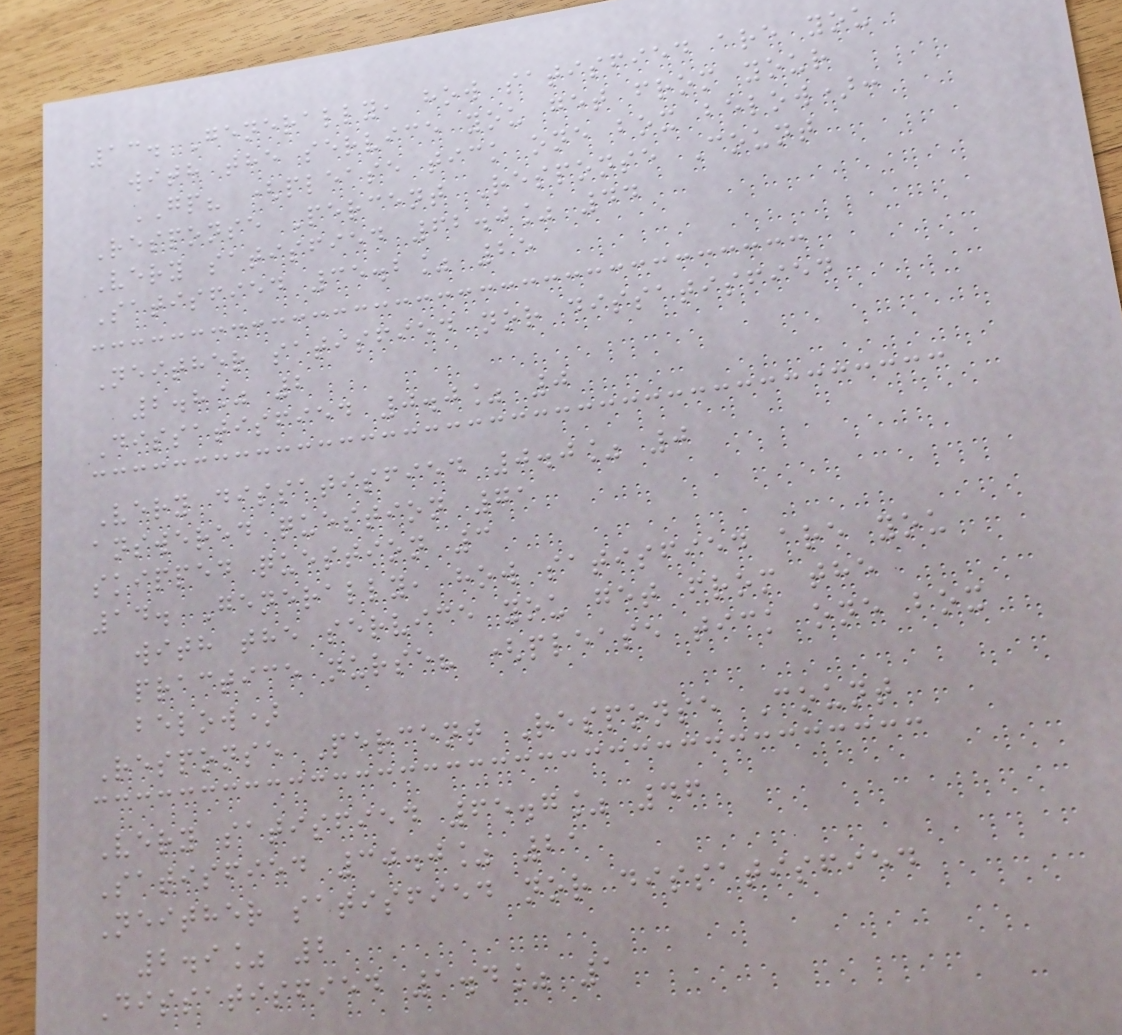13. Generally, how satisfied are you
with the service you get from your
GP? (please tick one box below):
Response Percent Response Count
Very satisfied 62.0% 44
Satisfied 35.2% 25
Neither satisfied nor dissatisfied
2.8% 2
Dissatisfied 0.0% 0
Very dissatisfied 0.0% 0
answered question 71
skipped question 3
14. Generally, how satisfied are you
with the service you get from the
practice nurse? (please tick one box
below)
Response Percent Response Count
Very satisfied 65.7% 46
Satisfied 30.0% 21
Neither satisfied nor dissatisfied
2.9% 2
Dissatisfied 1.4% 1
